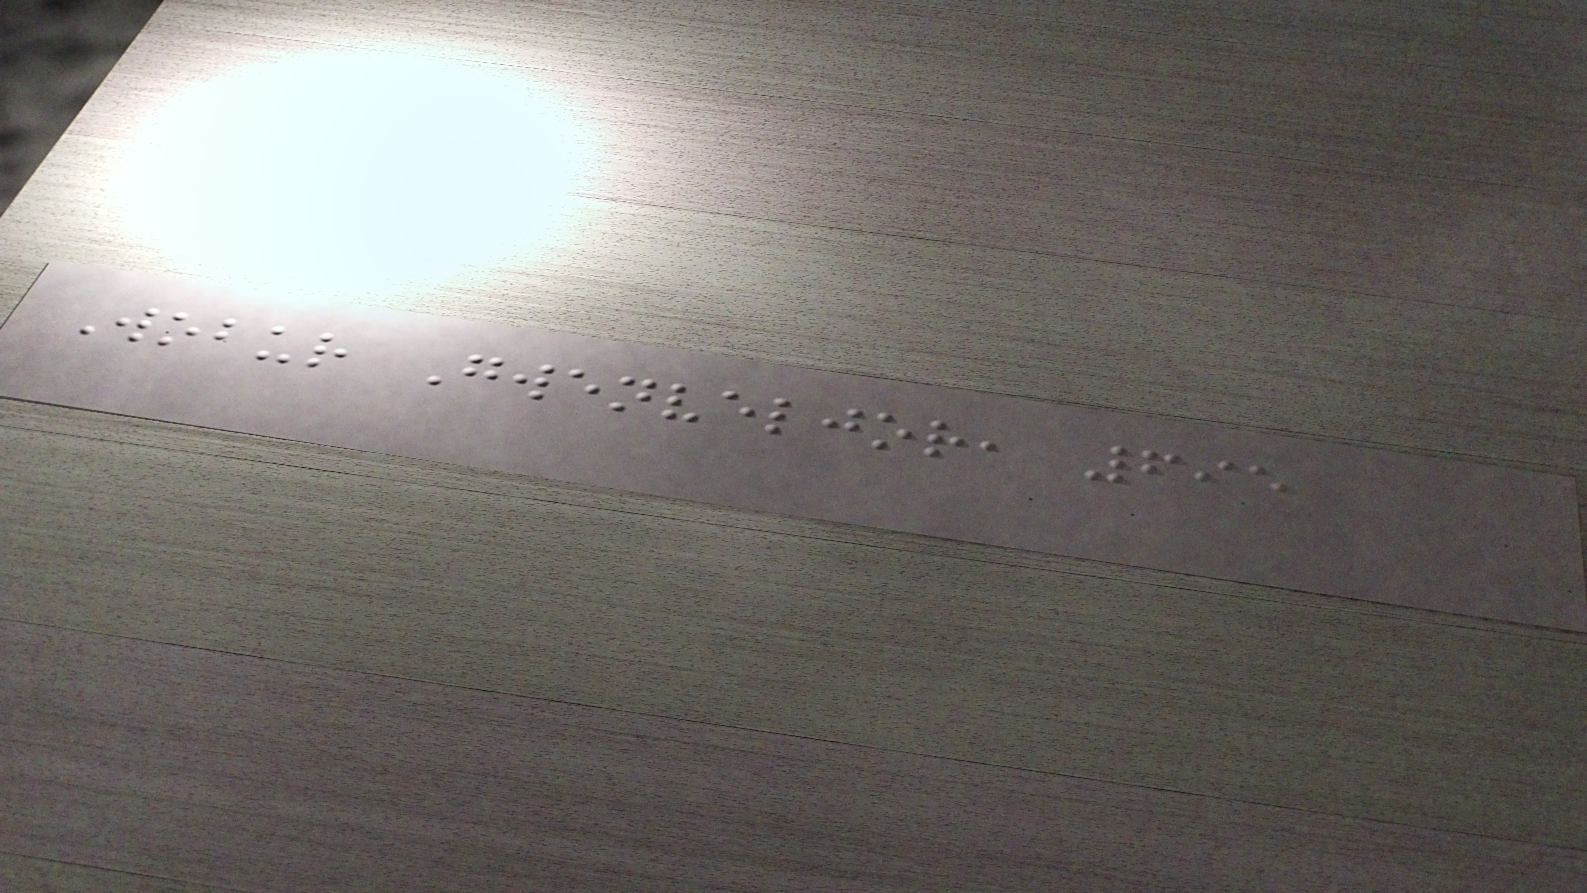Wobur Gwenveljor, 695
